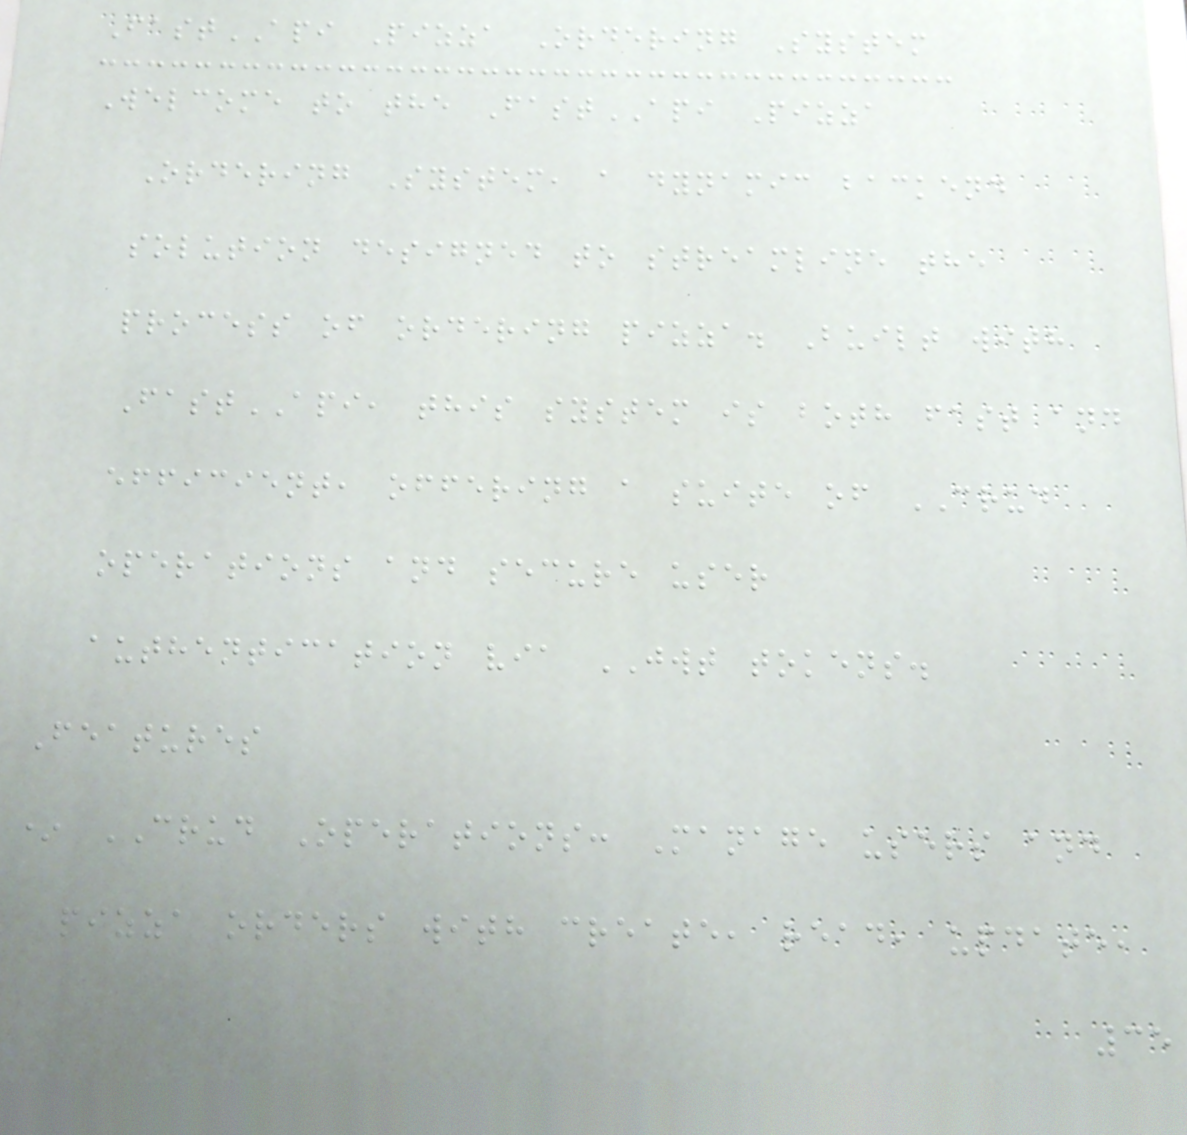FastAPI Pizza Ordering System
Welcome to the FastAPI Pizza
Ordering System, a dynamic backend
solution designed to streamline the
process of ordering pizza. Built with
FastAPI, this system is both fast and
efficient, offering a suite of CRUD
operations and secure user
authentication via JWT tokens.
Features
* CRUD Operations: Manage users and
pizza orders with create, read, update,
35
